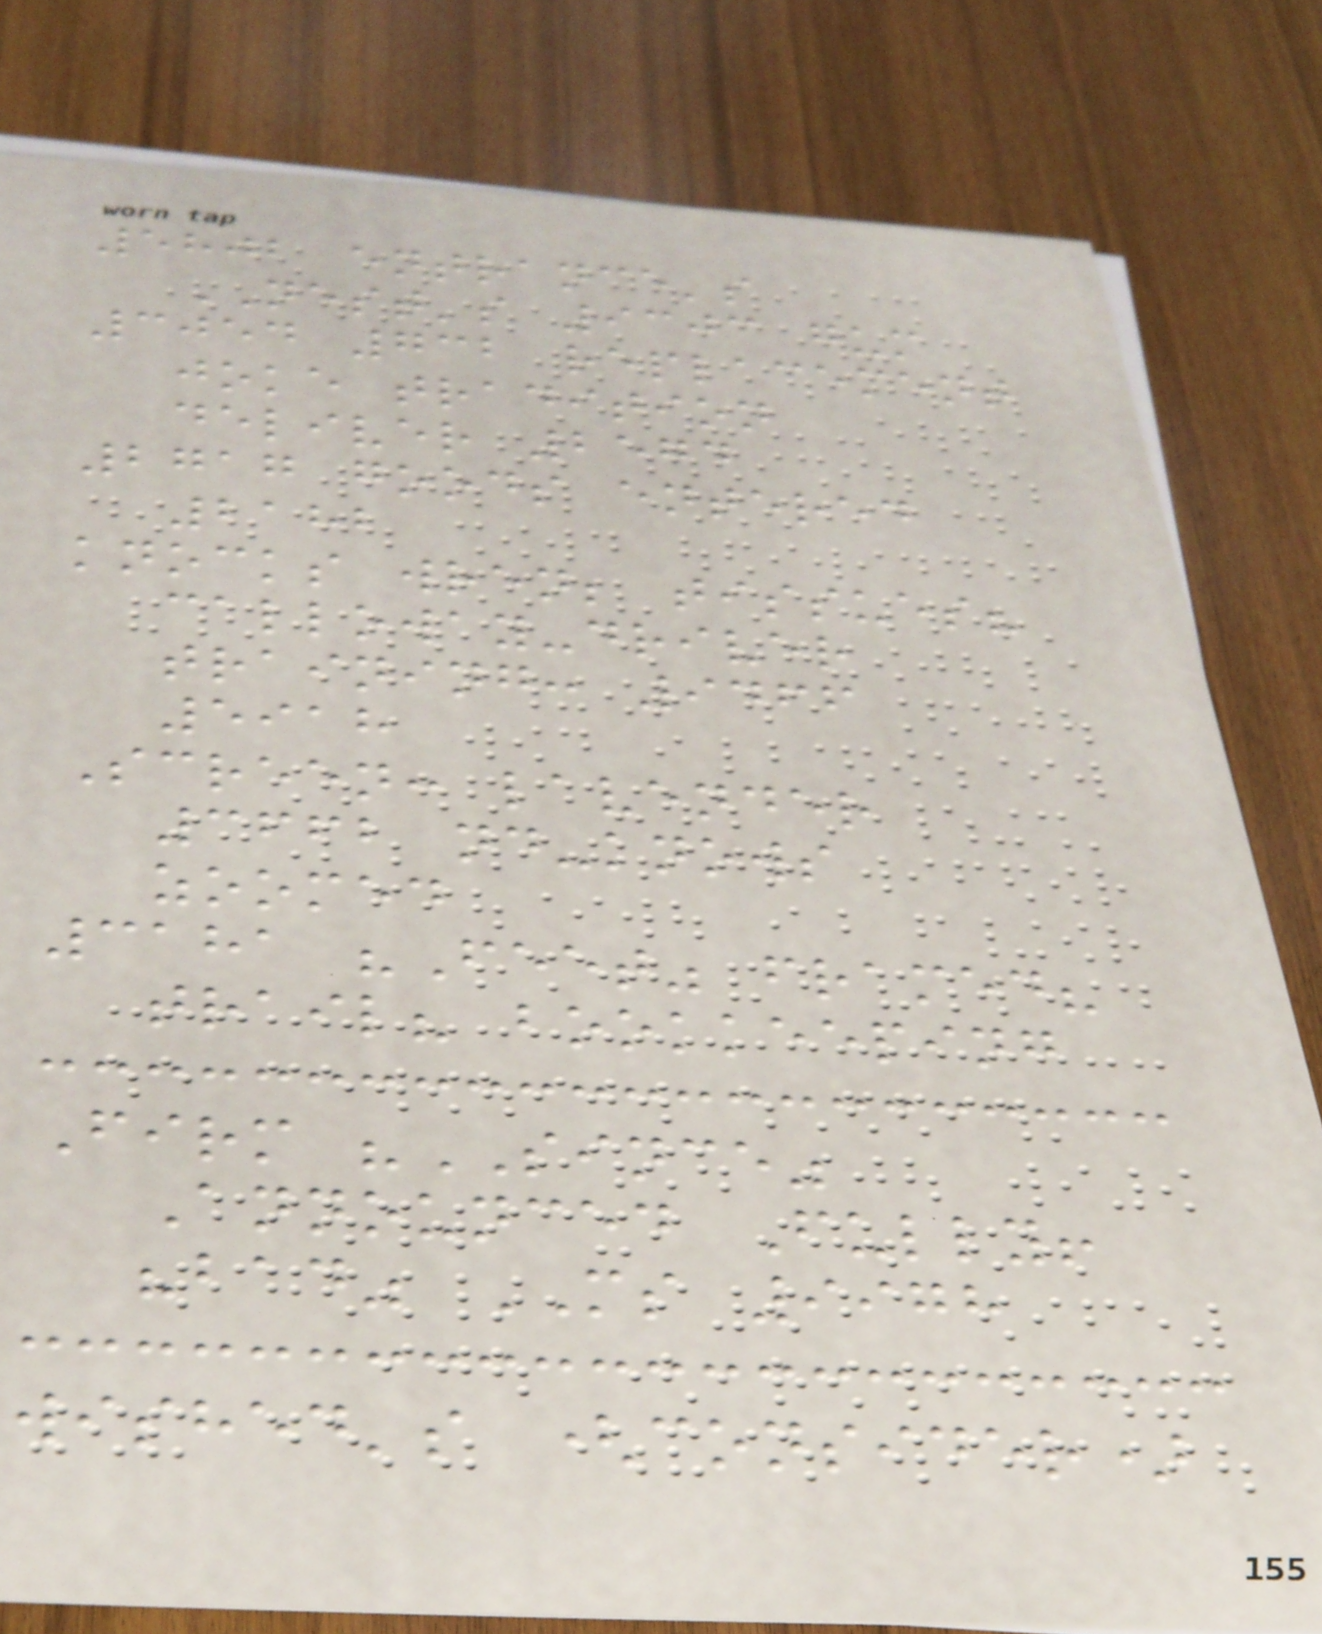5802 entrance's
NEST's 9303 gum
3054 732 replacement
joke tradition
deliver 2574
2717 goods entered
2182
knocks wren; tissues?
calloway-driver
training: 9466
5918
Screen: lavender
3662 nd-knows
zoomed
3181 "Feet" framed?
trail? bookkeeping
Firm "SINCE"
Announced Fully!
"bad" MS 9978
wished's (consider)
